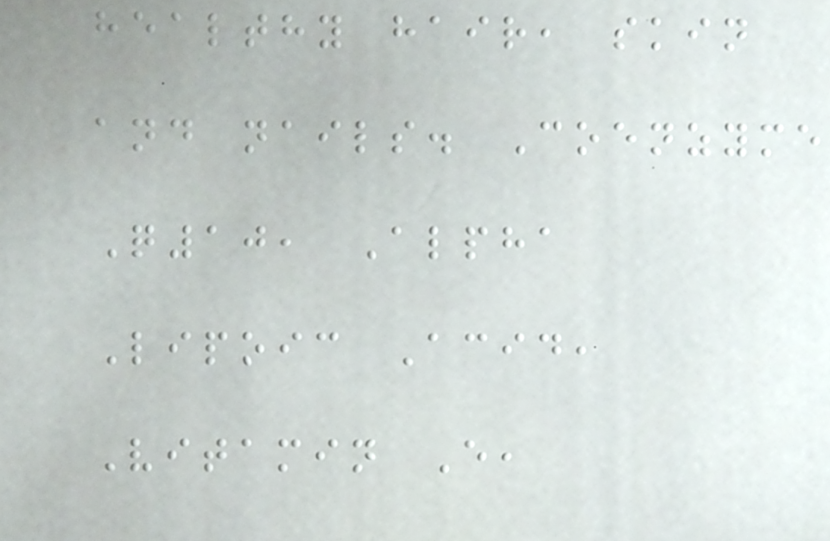healthy hair, skin
and nails. Coenzyme
Q10, Alpha
Lipoic Acid,
Vitamin E,
